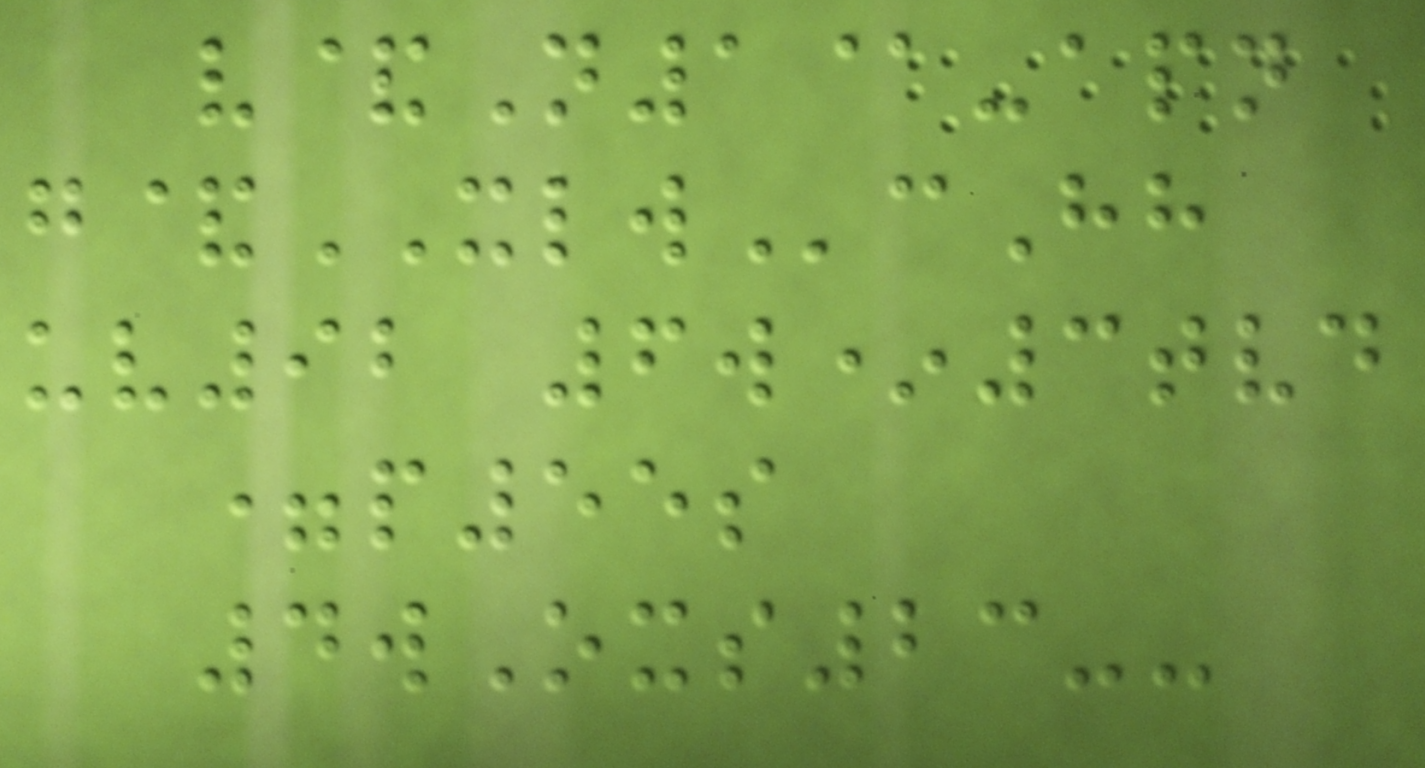v&N1@-apn
g&XLWcHh
uv92 6w*3tvd
=p55s
4wOxs23--
